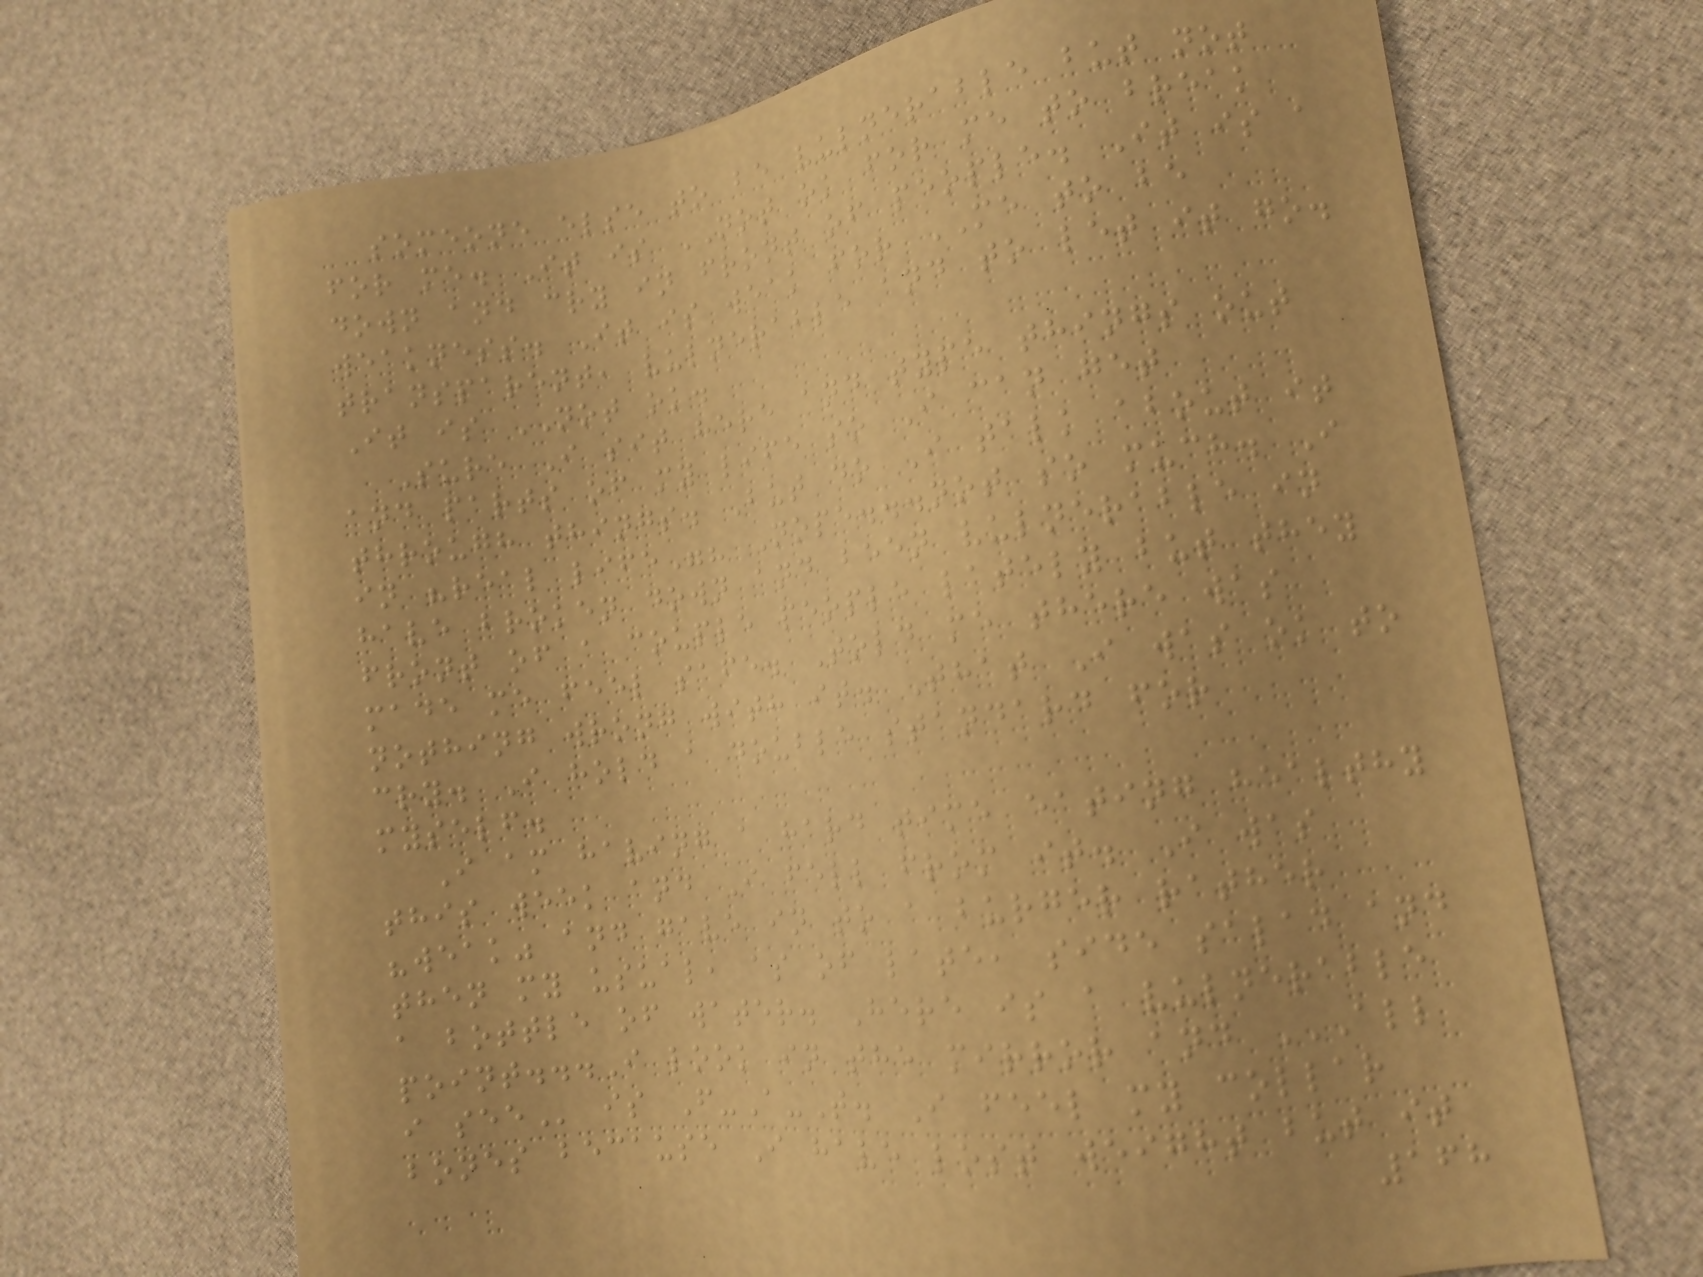someone else to be vulnerable but not
for me. It is NOT ok for me to break
down and cry in front of people. It is a
weakness. It is weak for ME to be
transparent, vulnerable and to let it go.
It is NOT ok.
Sure I sit here and type things out
and parts of my life so I can get
through things. But do I talk about it
in "real life"? Nope...not so much. I
have broken down and been vulnerable in
front of a couple people lately but they
made me feel safe. Told me there was
nothing wrong with it. That I was ok to
cry. I hold a double standard for
myself.
I am having a hard time eating healthy
this week and I fell from it. I was
"weak" and gave in to a burger rather
then my usual, as of late, side salad and
a bottle of water. Here is a vulnerable
point...I look in the mirror and ALL
I SEE is F-A-T. I feel my collar
bones because I have lost weight but it
168
